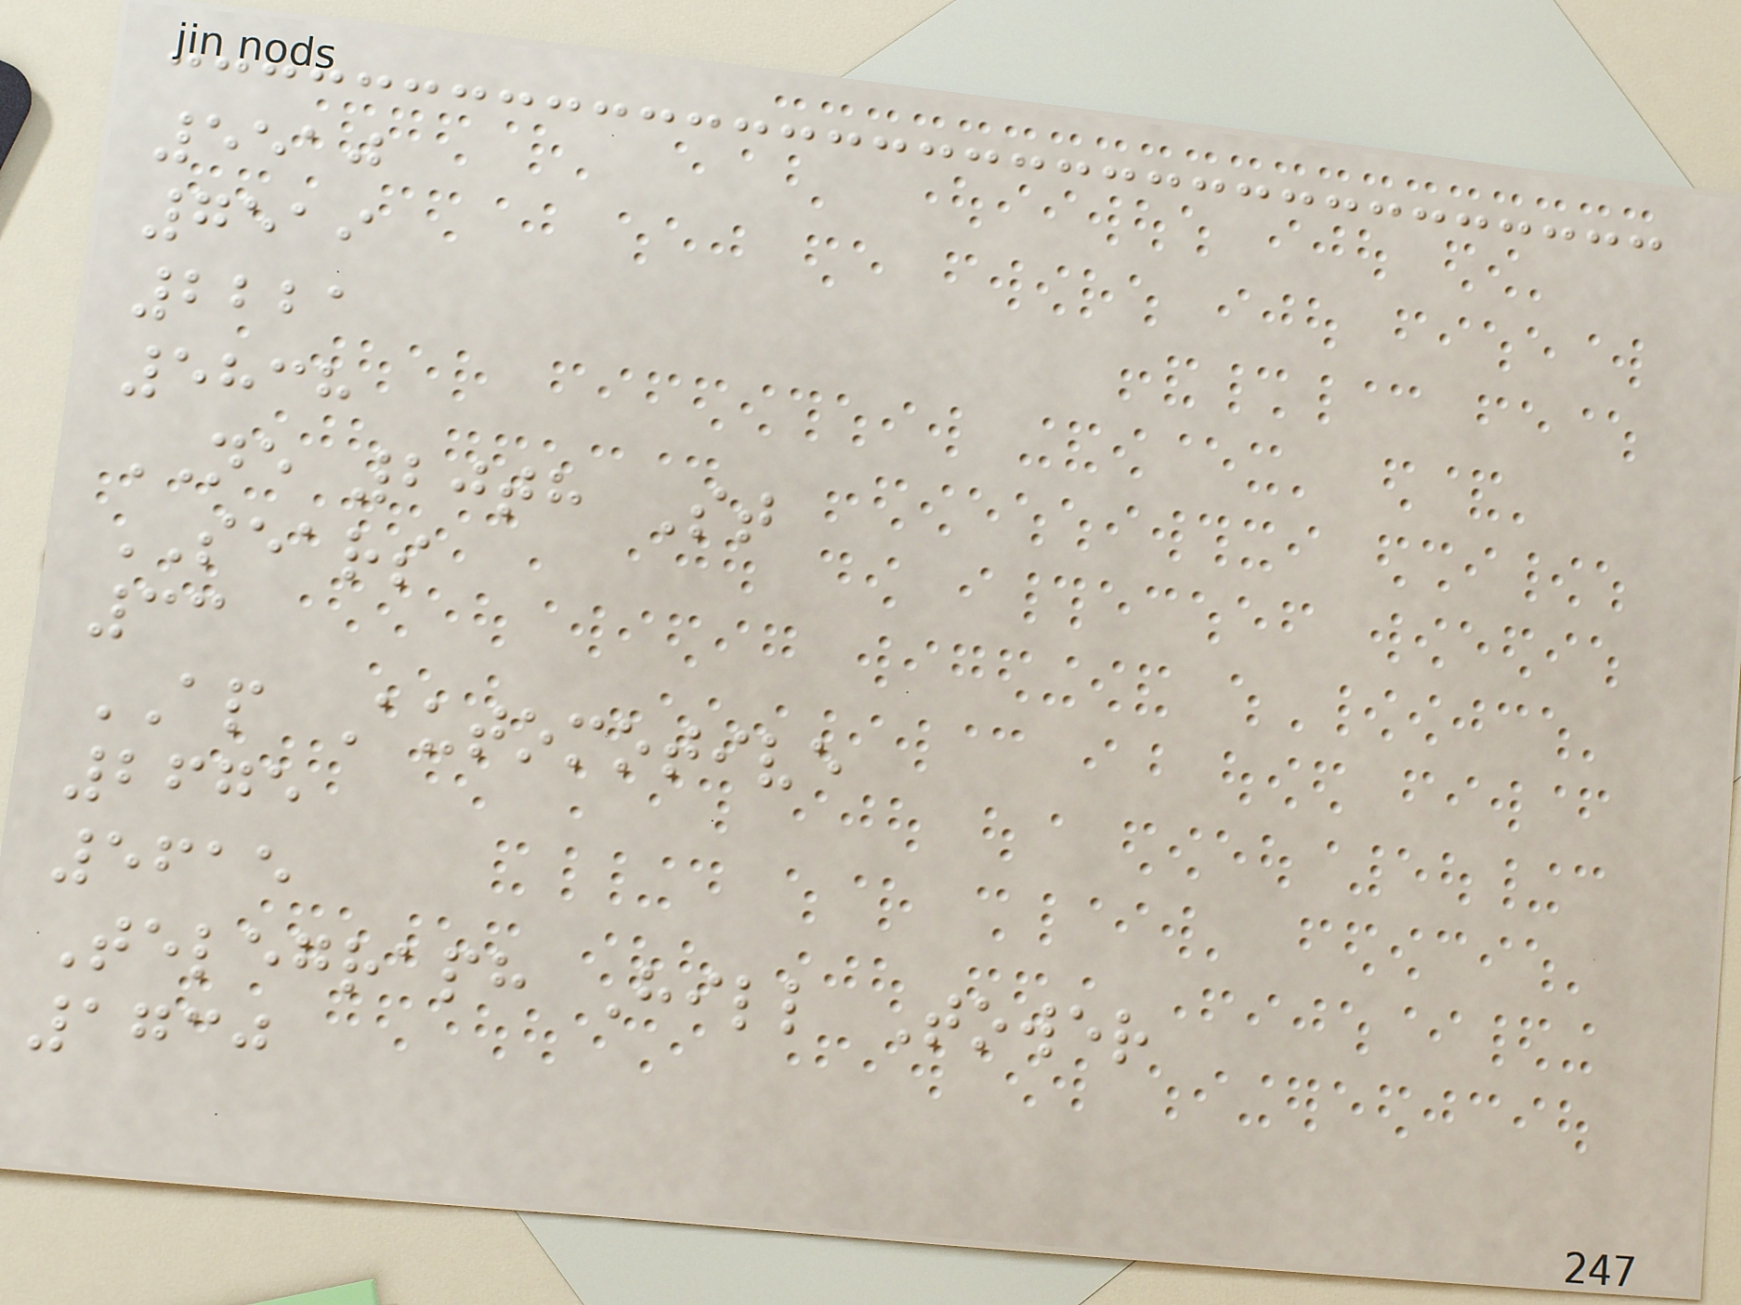5510
7519
2221
5838
NE 20th St
SEARS
33
AP Automotive
2675
5615
Telegraph Hill Tower
1730
